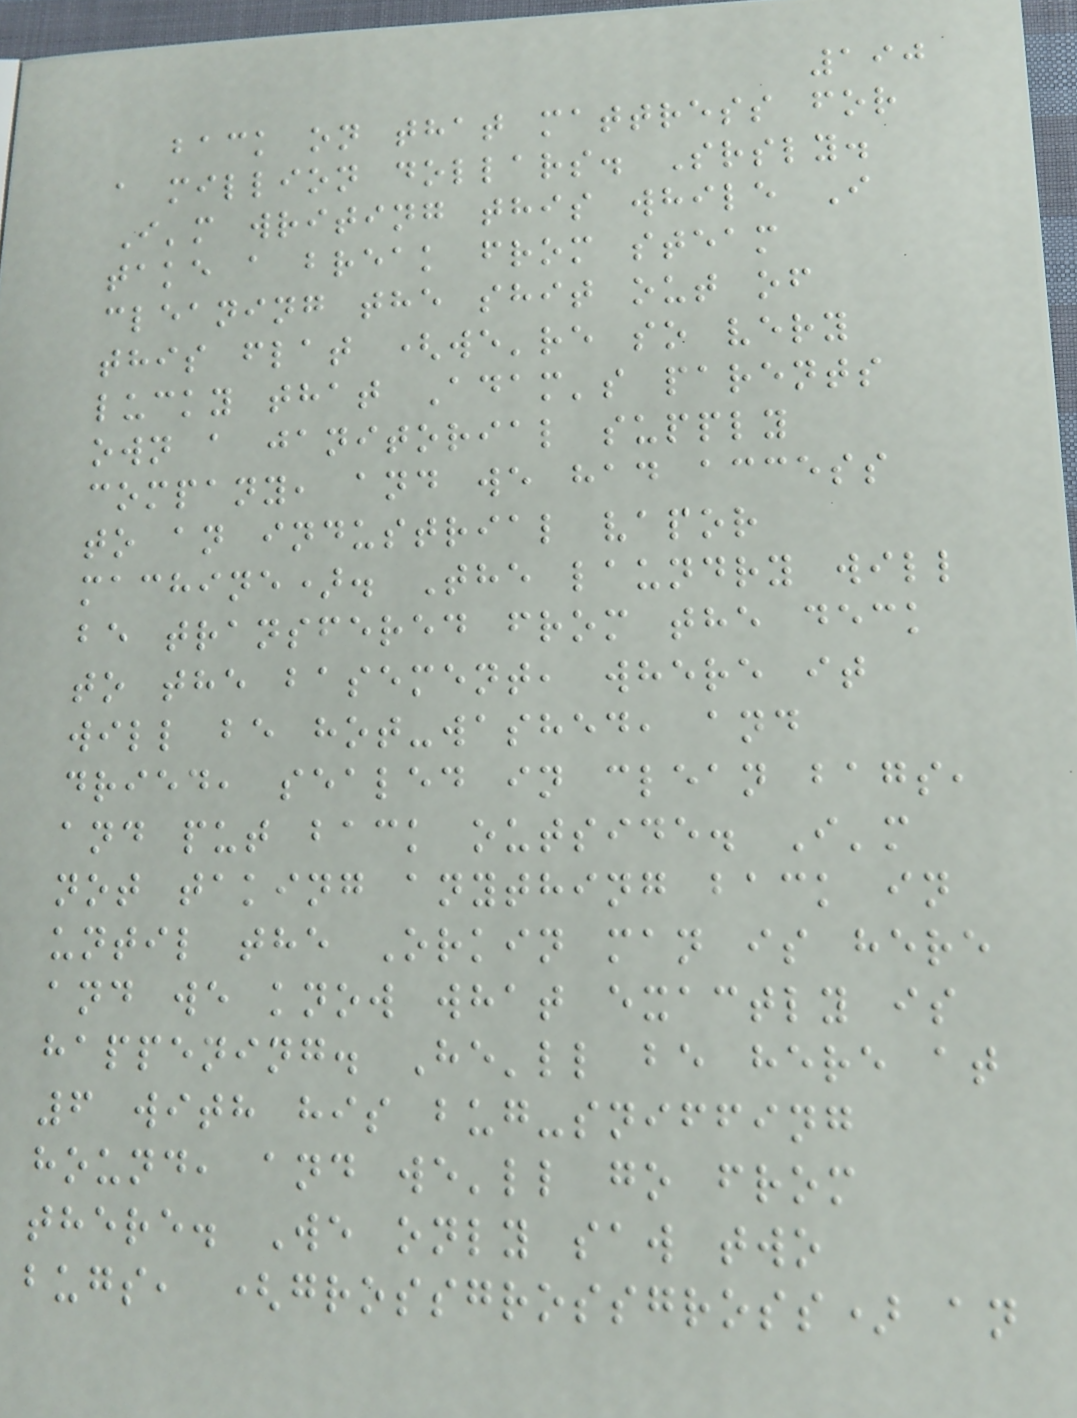190
back on that mattress for
a million dollars. Srsly.
I'm writing this while I
take a break from steam
cleaning the shit out of
this flat (we're so very
lucky that Adam's parents
own a janitorial supply
company, and we had access
to an industrial vapor
machine). The laundry will
be transfered from the deck
to the basement, where it
will be hot-washed, and
dried, sealed in clean bags,
and put back outside. I'm
not taking anything back in
until the Orkin man is here
and we know what exactly is
happening. He'll be here at
6 with his bug-sniffing
hound, and we'll go from
there. We only saw two
bugs, (grossgrossgross) an
